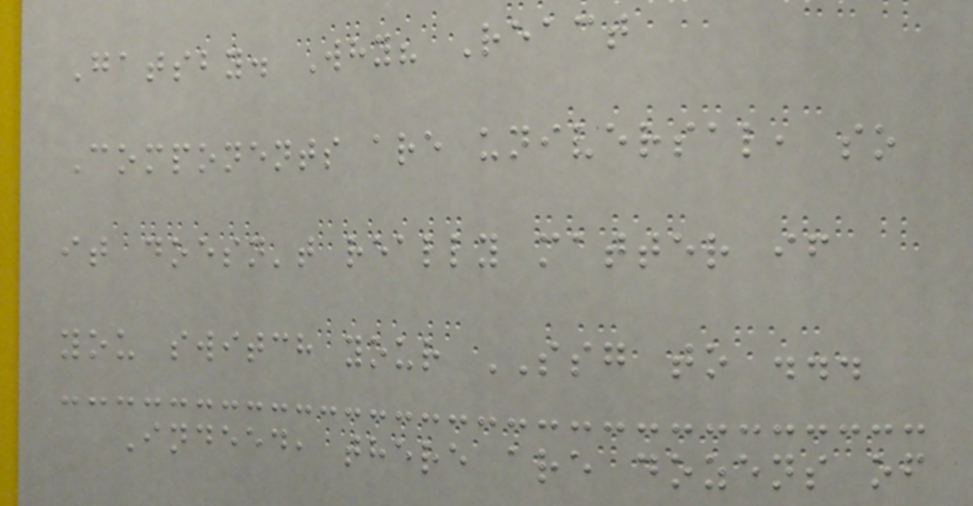Gatsby. Why? React
Components are universal, so
it doesn't really matter if
you switch your SSG to ...
Indeed, there are dozens of
